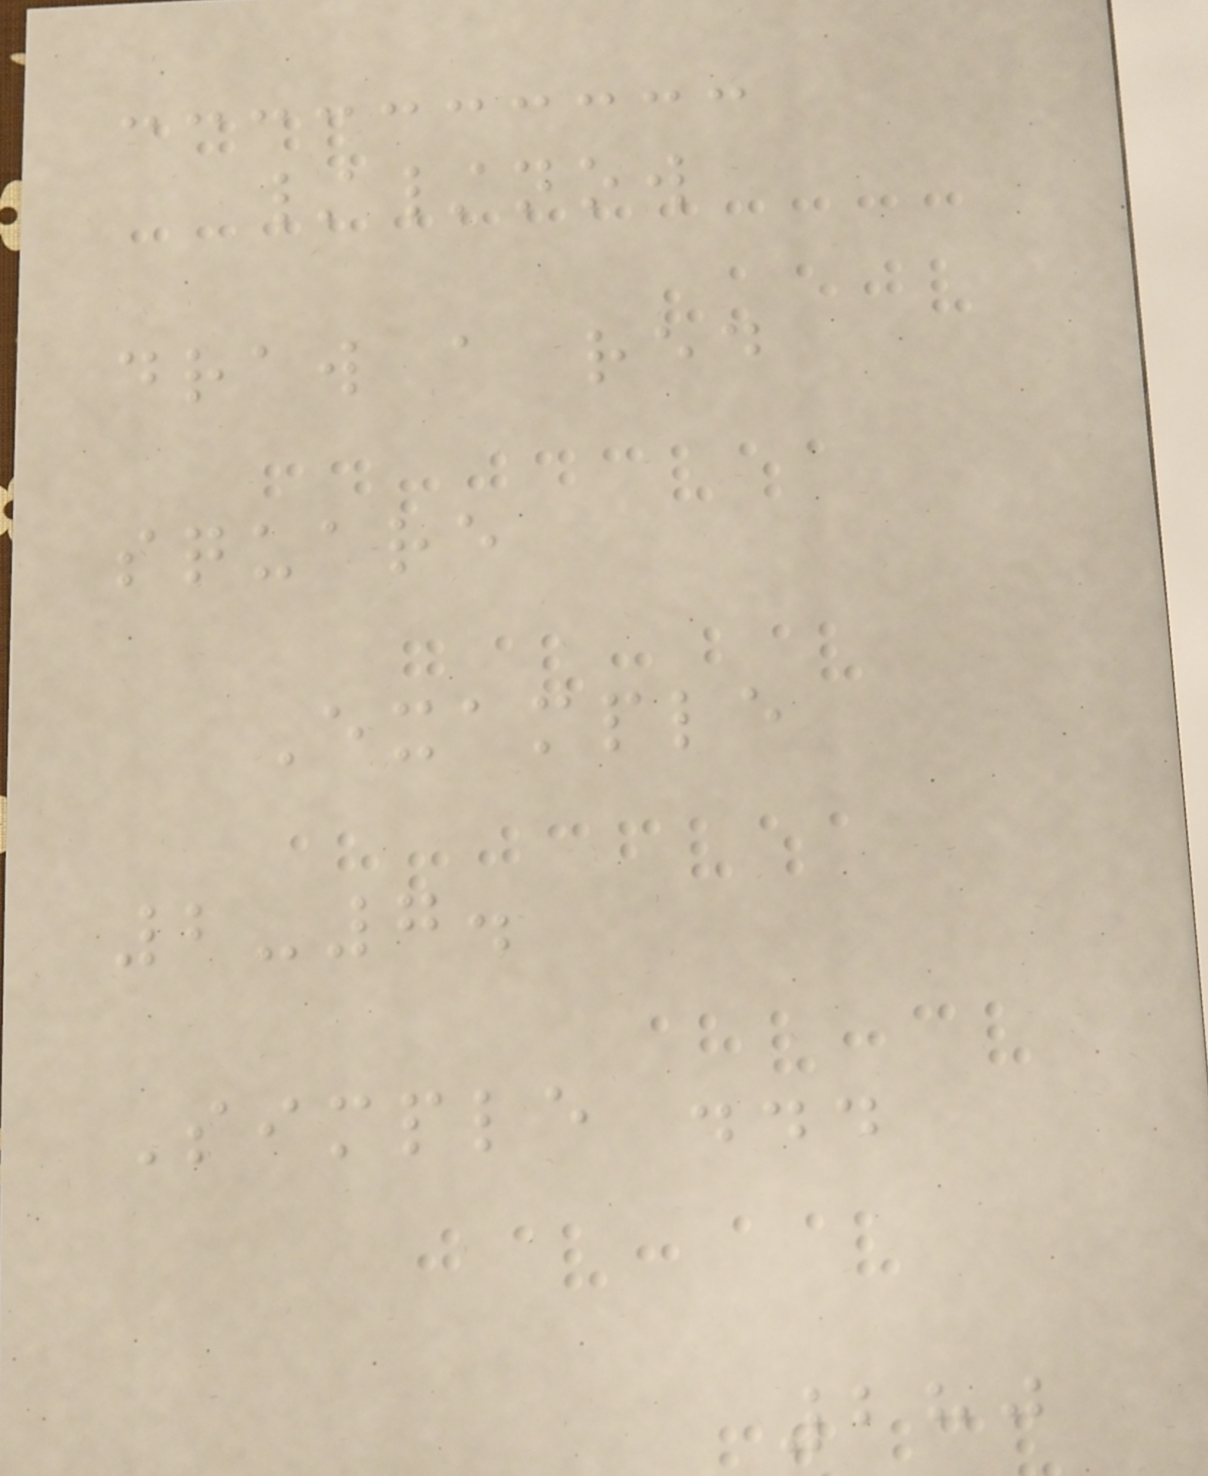//now
draw a red
square
Example
2-7.
Simple ...
280
